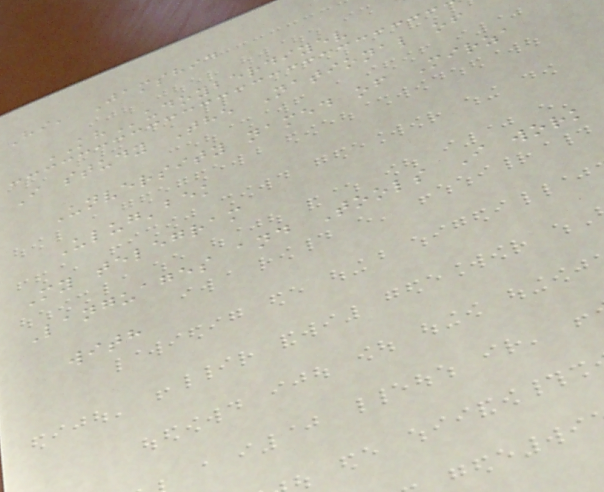Hi, Jamshid
KHudoyberdiyev
I study The National of
Unversity named of Mirza
Ulug'bek
My telegram
Languages and Tools I work
with
